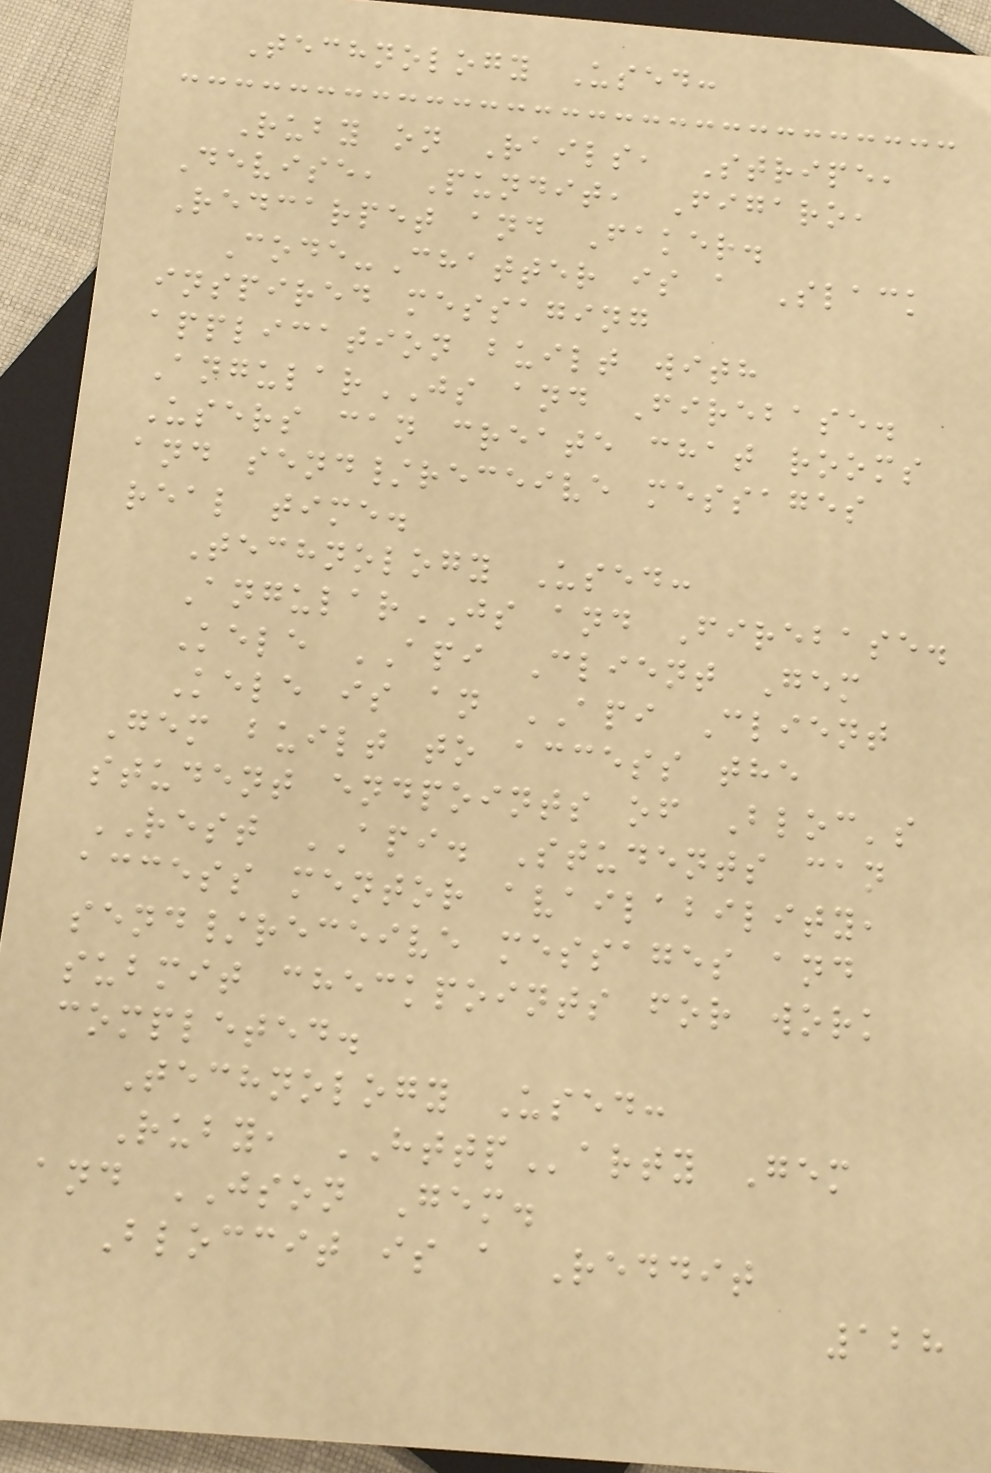Technology Used:
Ruby on Rails, Stripe,
Devise, Pundit, Figaro,
Redcarpet and Faker.
Code-Chatter is a Slack
inspired messaging
application built with
AngularJS and Firebase.
Users can create chat rooms
and send/receive messages
real time.
Technology Used:
AngularJS and Firebase.
Kele API Client Gem
Kele is an API Client
Gem built to access the
student endpoints of Bloc's
REST API. Students can
access mentor availability,
send/receive messages and
submit checkpoints for work
completed.
Technology Used:
Ruby, HTTParty Gem
and JSON Gem.
Bloccit is a Reddit
128
